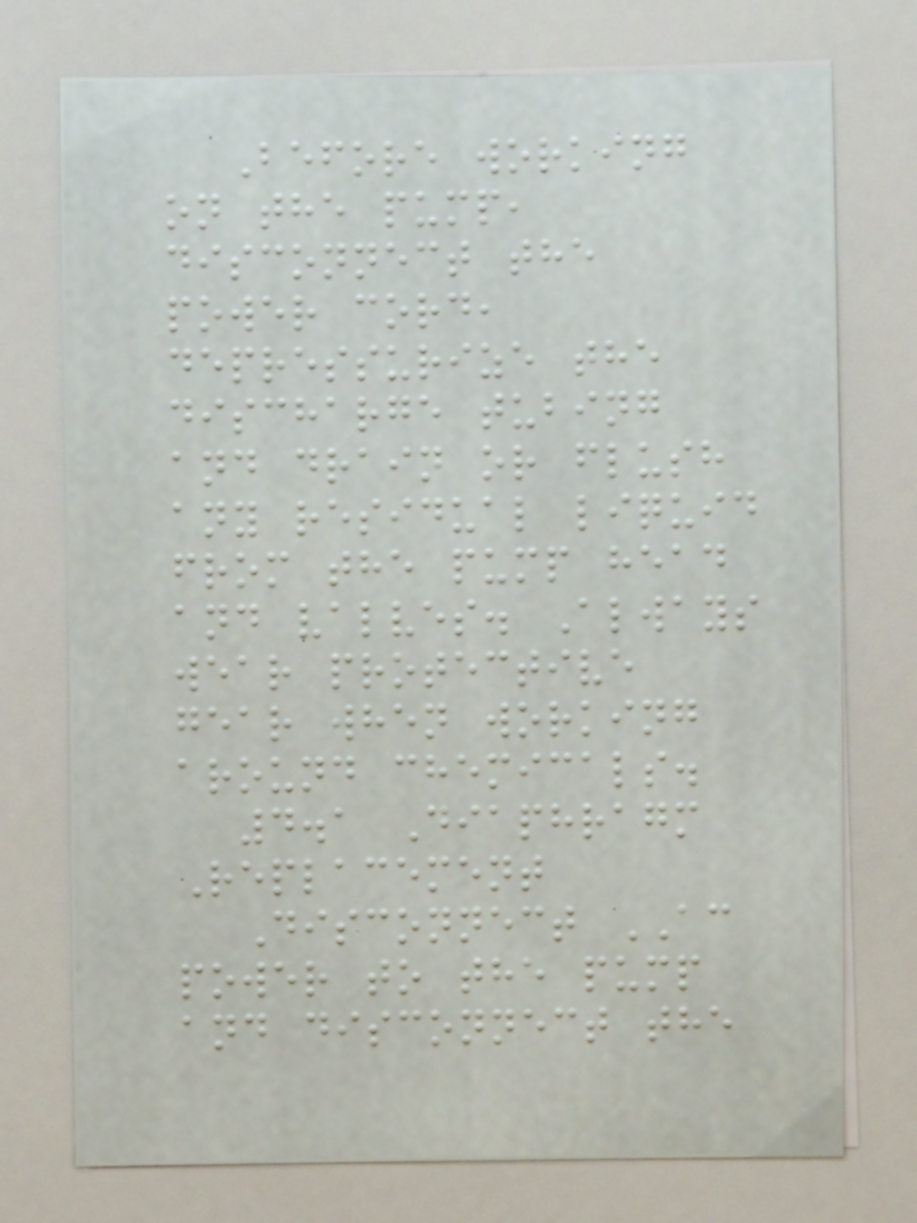Before working
on the pump,
disconnect the
power cord,
depressurize the
discharge tubing
and drain or flush
any residual liquid
from the pump head
and valves. Always
wear protective
gear when working
around chemicals.
4.1 Diaphragm
Replacement
Disconnect AC
power to the pump
and disconnect the
